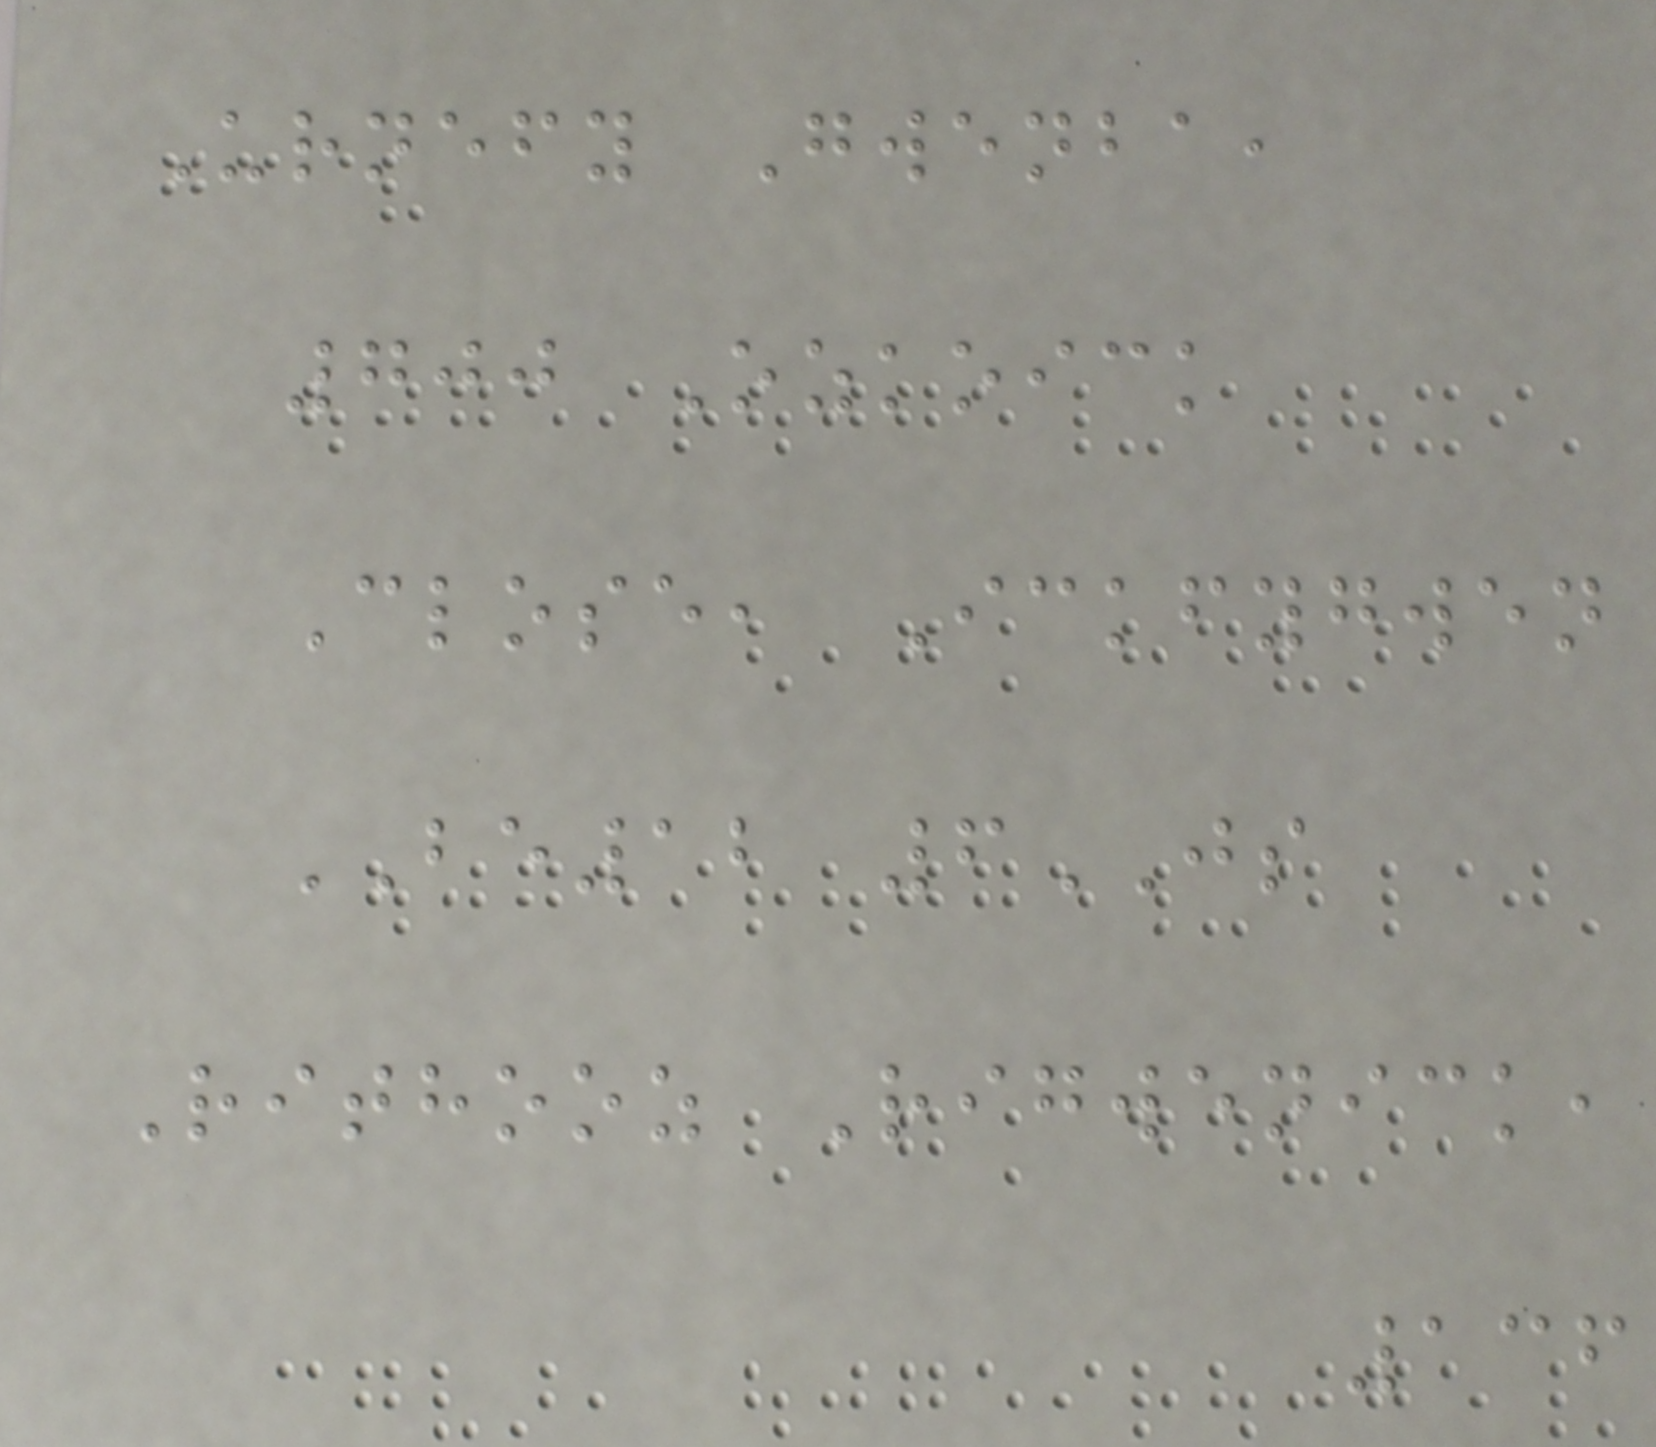Urnefy Gwenba,
700 Ozkoick
Close, Ickfygwen
BE12 6JS
Rithooz Rigwenick,
136
